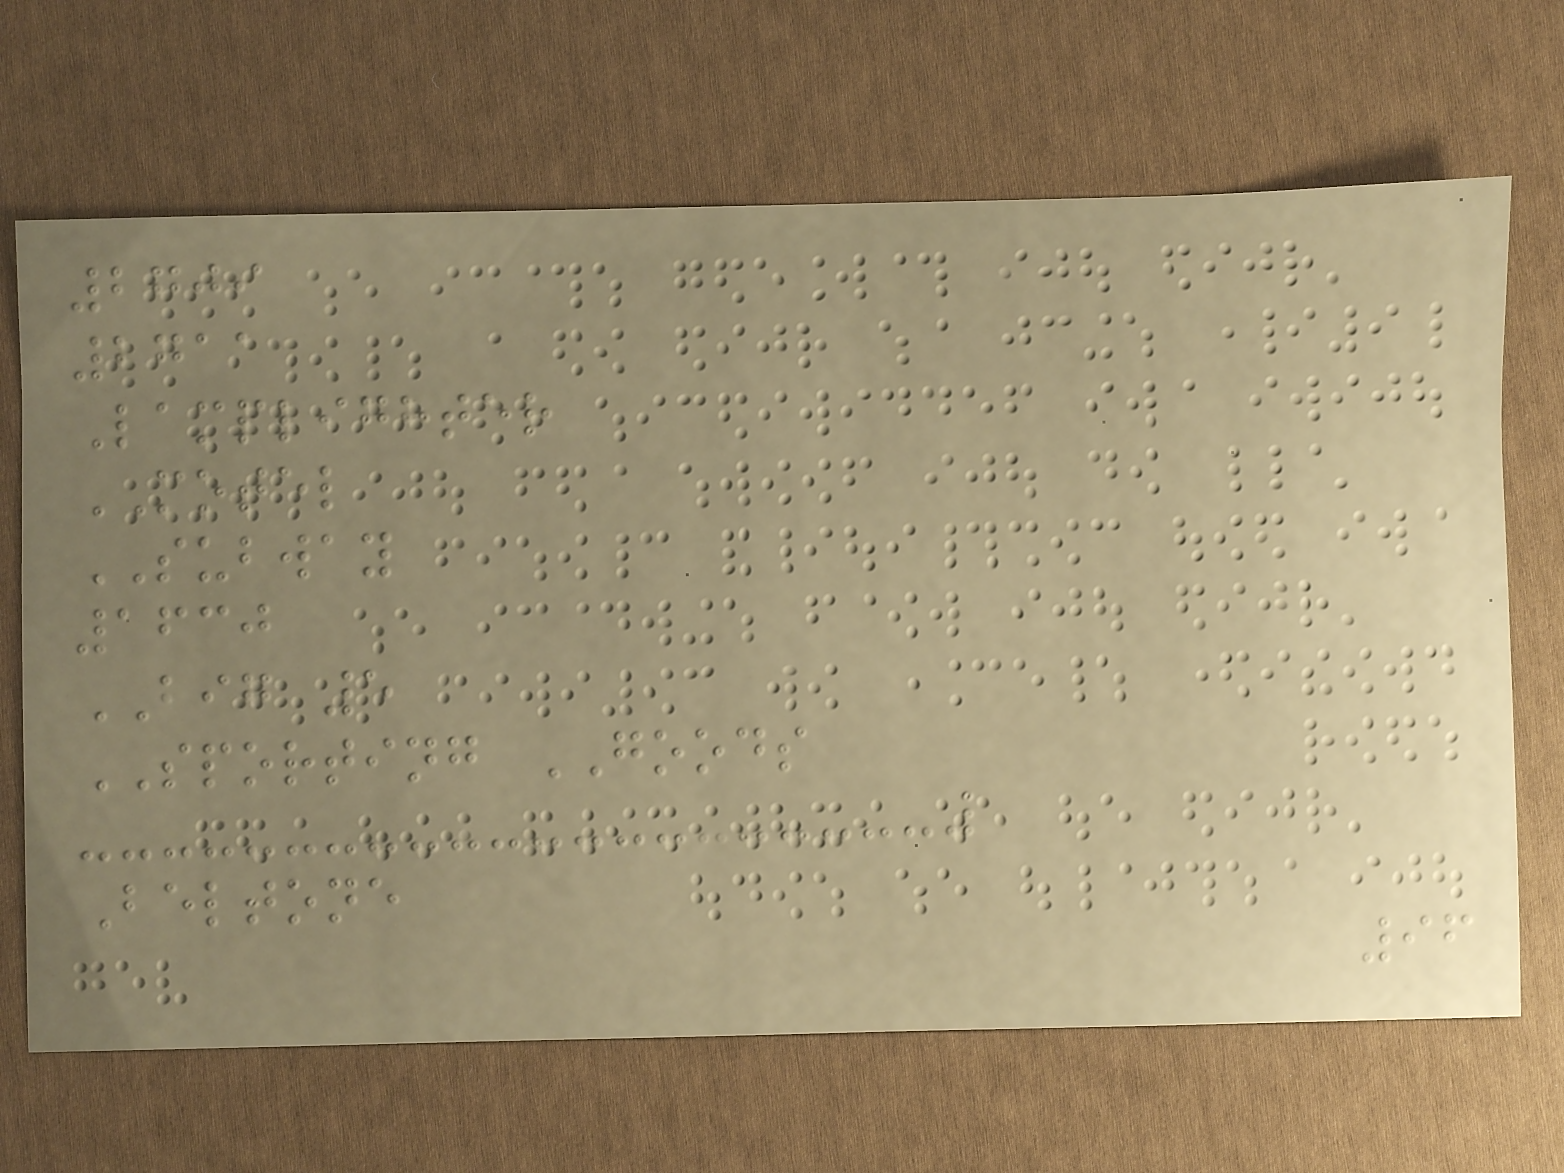2709
2711
Lamplighter
MOTEL
SUBWAY
1630
BIG 5
SPORTING GOODS
Beltone
96
